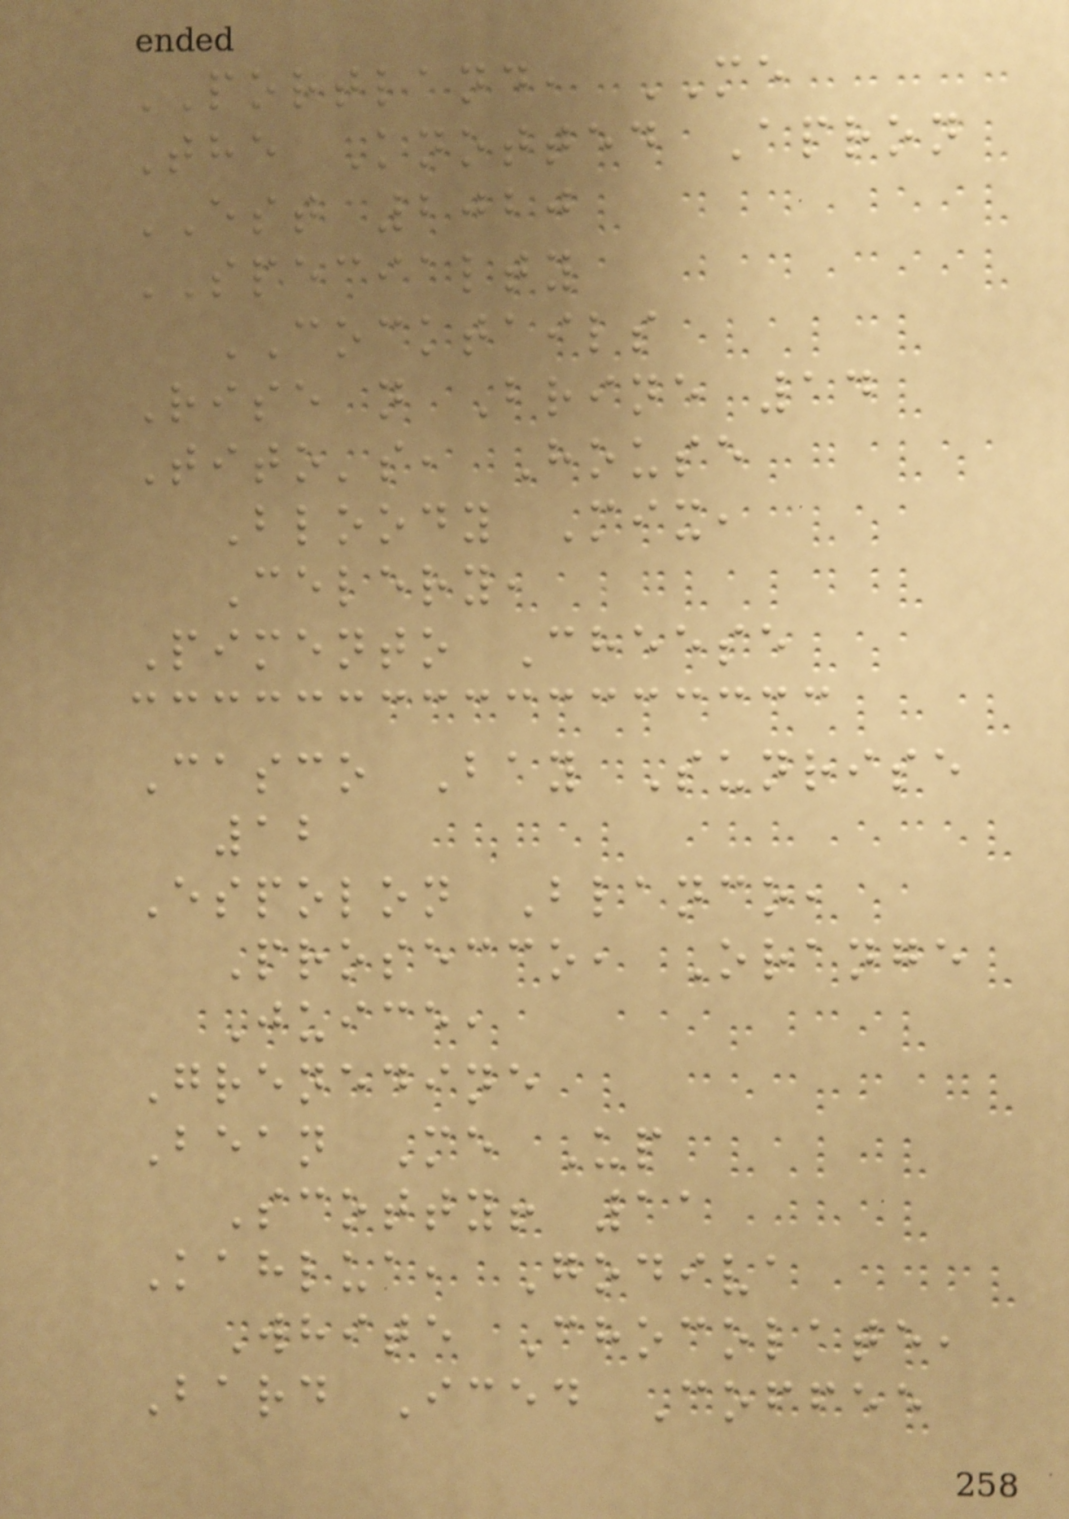PORTLAND, ME
The Knotted Apron
EST 2020
SPECIALTY
COCKTAILS
Rise n Brine 14
Tito's, House
Bloody Mix,
Celery,
Pimento Cheese
Casco Bay Sunrise
12
Espolon Blanco,
Prosecco, Orange
Juice,
Grenedine
Bean Me Up
Scotty! 11
Kahlua, Godiva
White Chocolate,
Bard Iced Coffee
